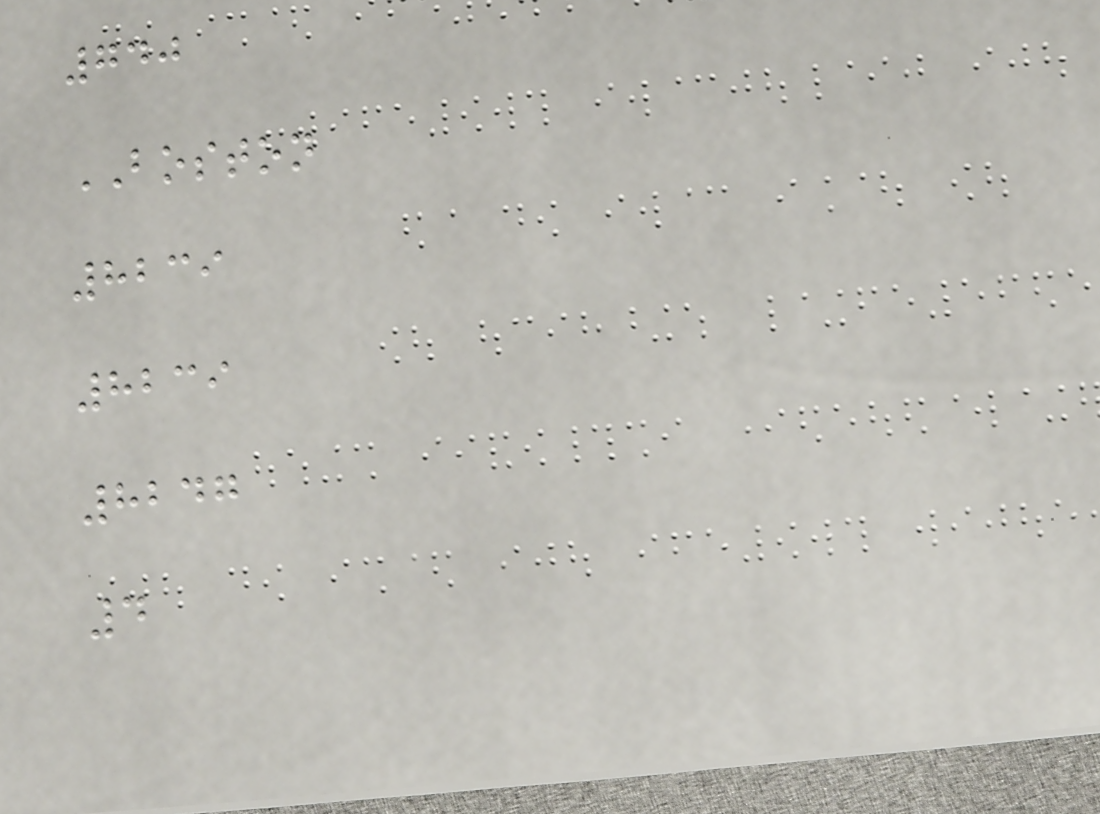740
BOSTON
8239
8239
8247
4
